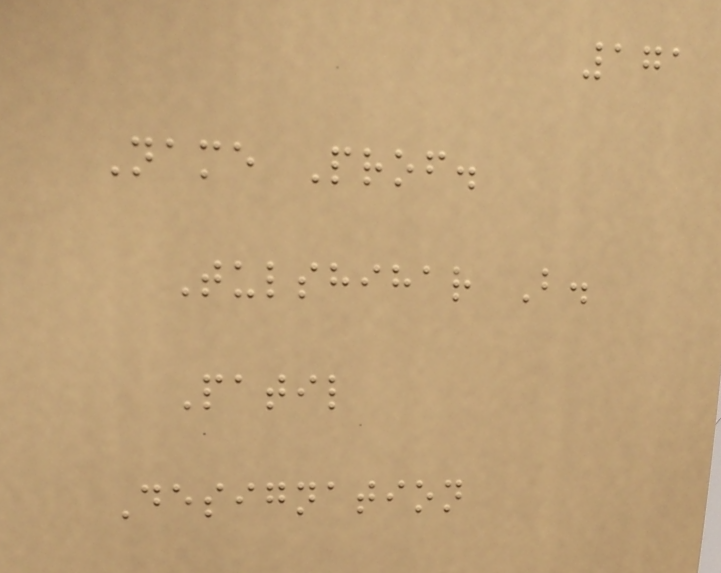171
Name Prof.
Tulshihar B.
Patil
Designation
